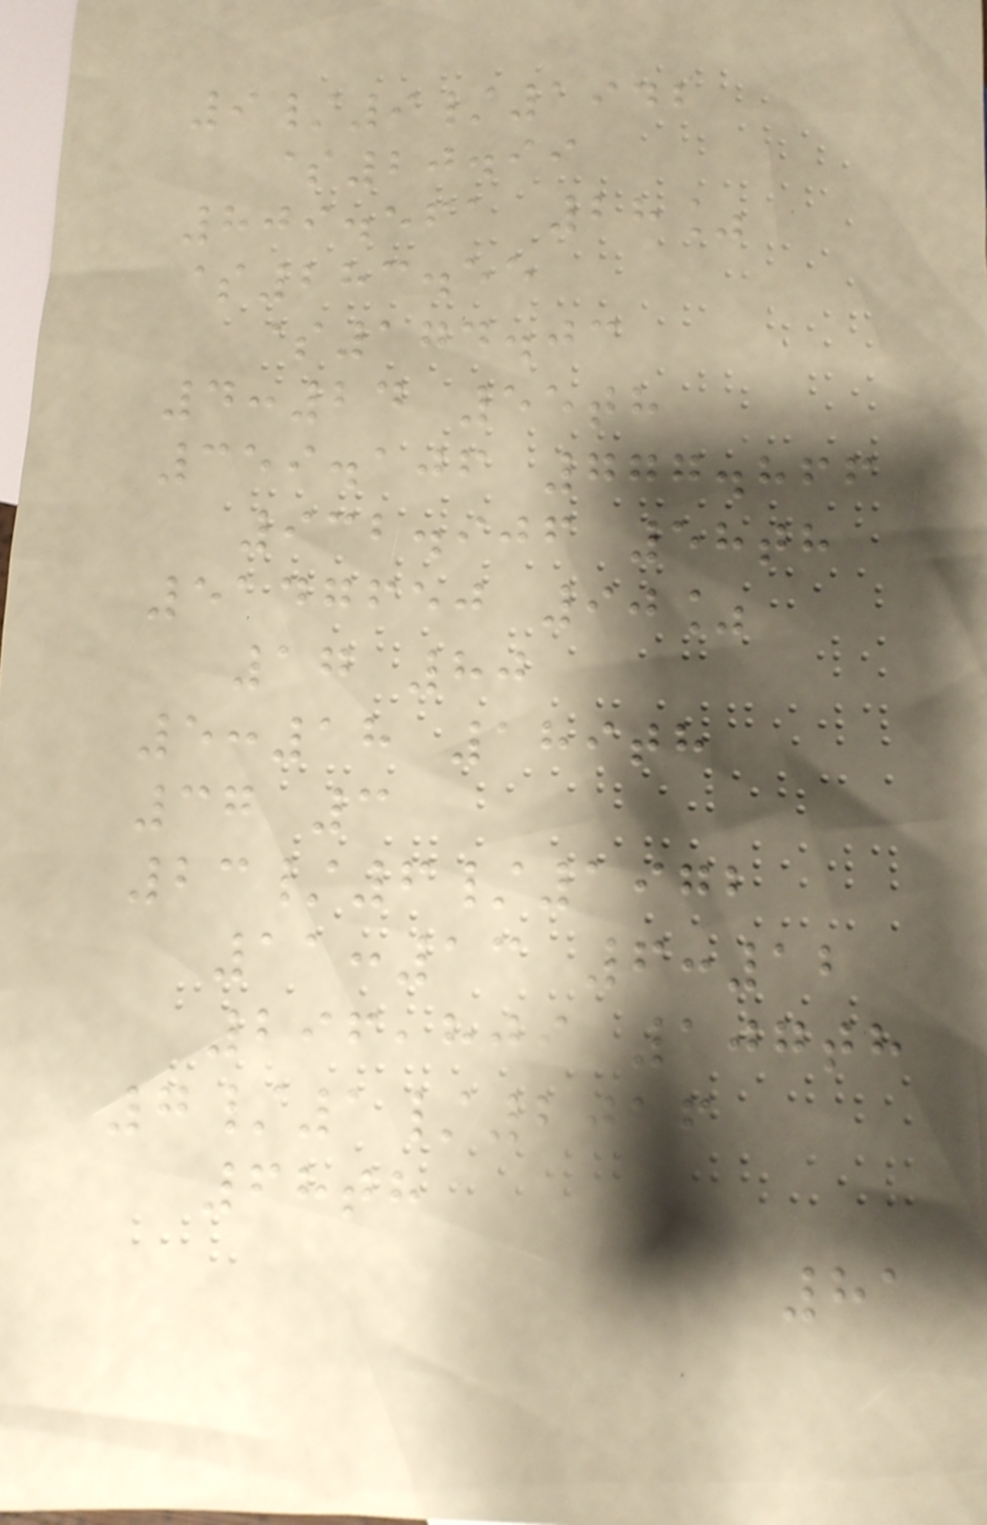9/9/1942
$20.99
809.561 28%
$283.55
$174.03
4:24 55th
359.106 777.866
932.906 58th
5147650 90%
17 80
5:18 189th
37 3
23/6/1972
11:13 6:12
296,809 107th
7/1/2016
68th
81
